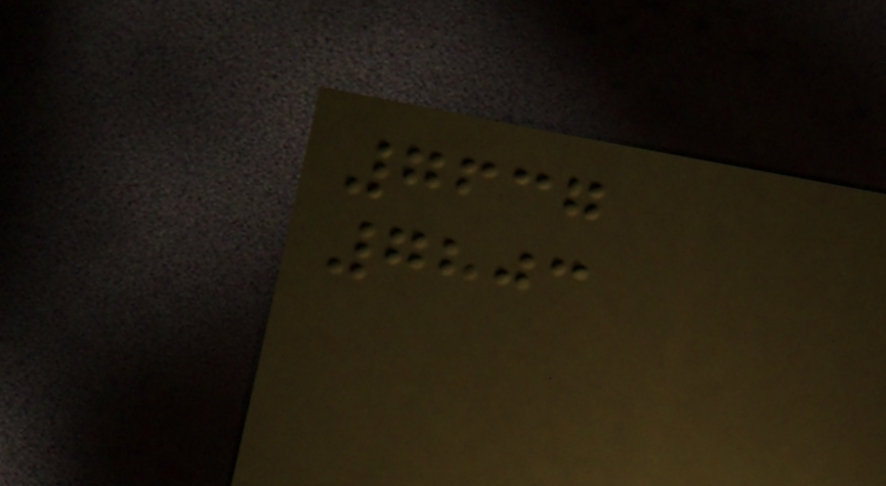7637
7803
